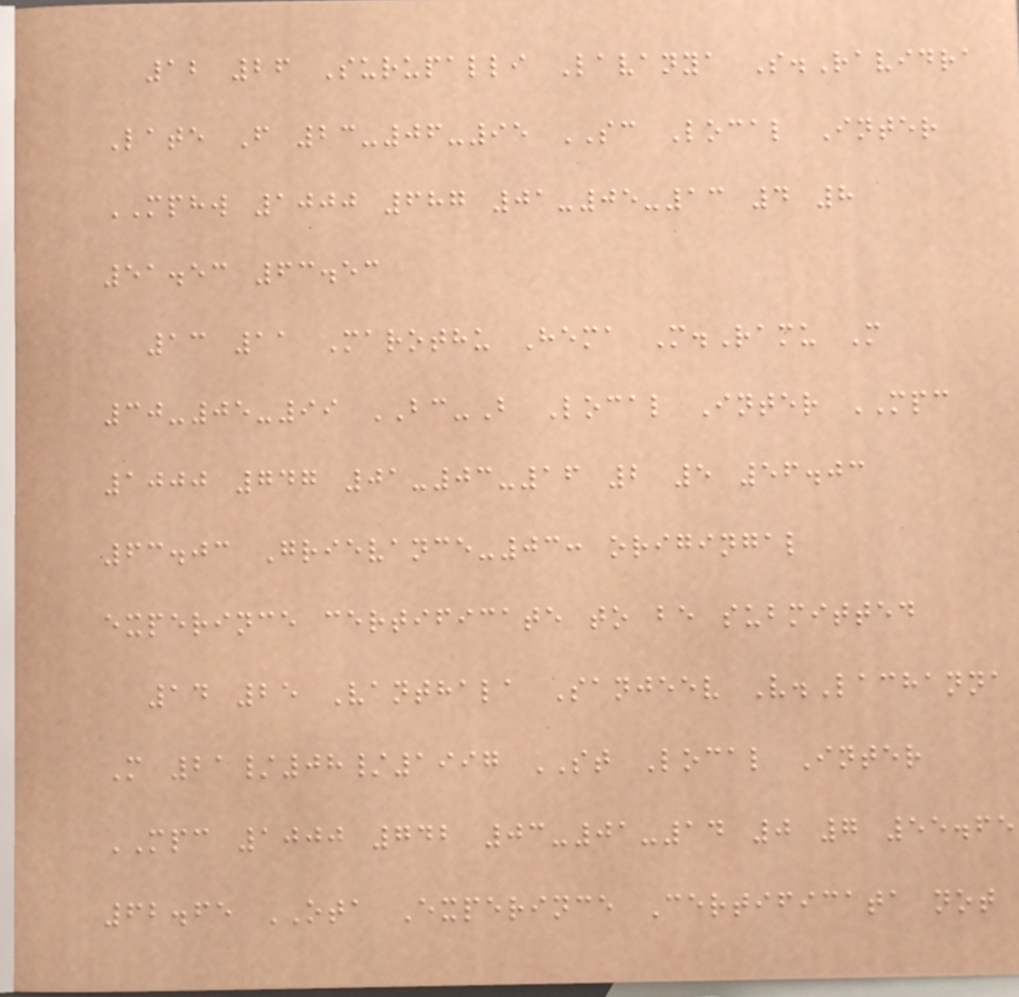12 26 Surupalli Lavanya S.Ravidra
Late F 23-06-95 SC Local Inter
MPHW 1000 687 01-05-13 4 8
51.53 63.53
13 11 Marothu Hema M.Ramu M
30-05-99 BC-B Local Inter MPC
1000 747 01-03-16 2 5 56.03
63.03 Grievance-03: origingal
experince certificate to be submitted
14 25 Vanthala Sanjeev V.Lachanna
M 21/08/1997 ST Local Inter
MPC 1000 742 03-01-14 0 7 55.65
62.65 OTA Experince Certificata not
